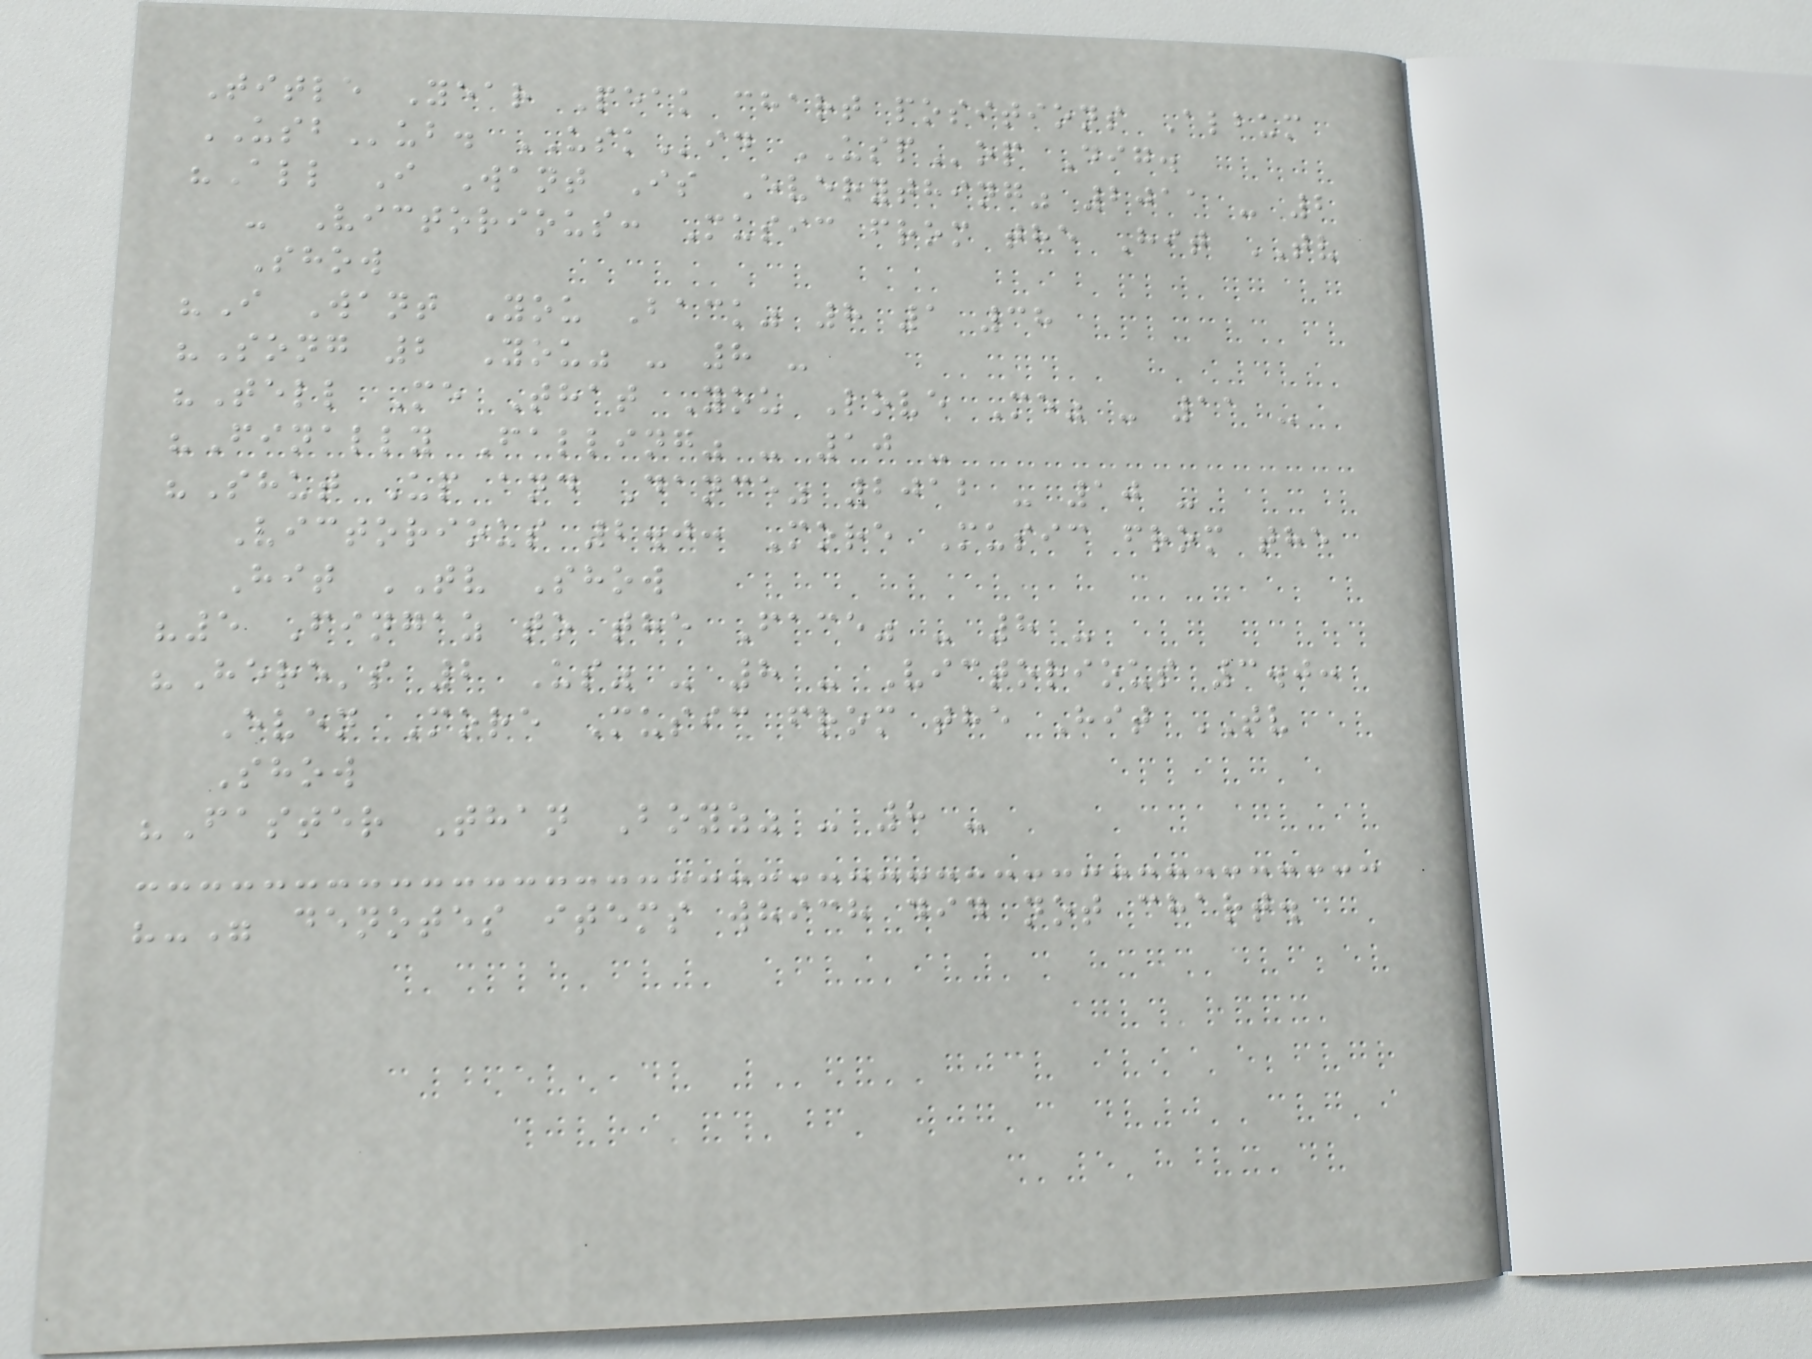Title Year Peak chart positions Album
USBub. USKid USPop Dig.
"All I Want Is Everything" 2011 - 2
- Victorious: Music from the Hit TV
Show
"I Want You Back" 8 1 38
"Song 2 You" - 8 -
"Tell Me That You Love Me" - 11 -
"Finally Falling" - 10 -
"Shut Up and Dance" 2012 - 10 -
Victorious 2.0: More Music from the
Hit TV Show
"5 Fingaz to the Face" - 8 -
"Here's 2 Us" - 8 - Victorious 3.0:
Even More Music from the Hit TV
Show
"Faster Than Boyz" - 8 -
"-" denotes items which did not chart.
